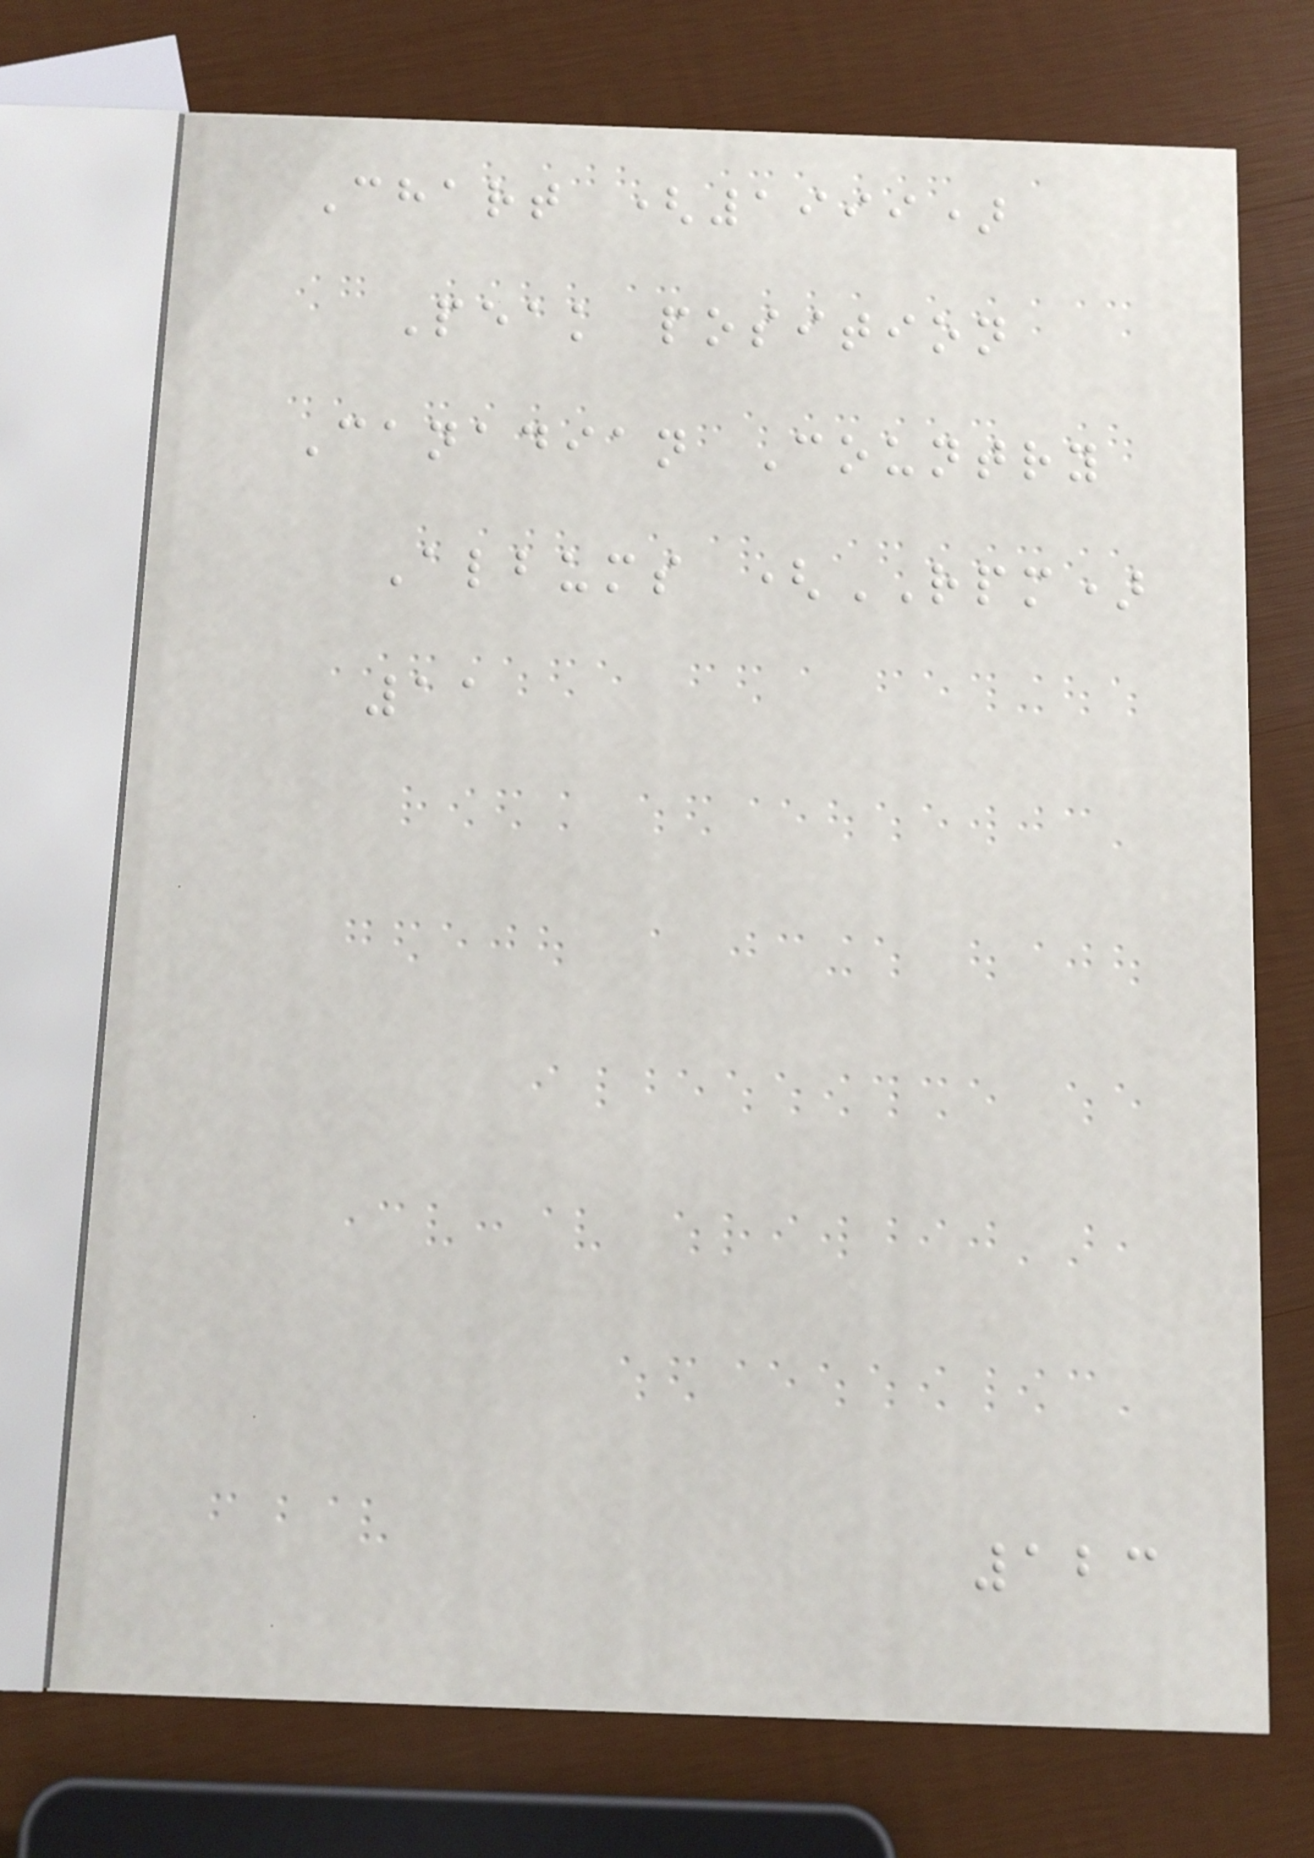Chart (1999)
Peak position
Canadian Country
Albums (RPM)
11
123
